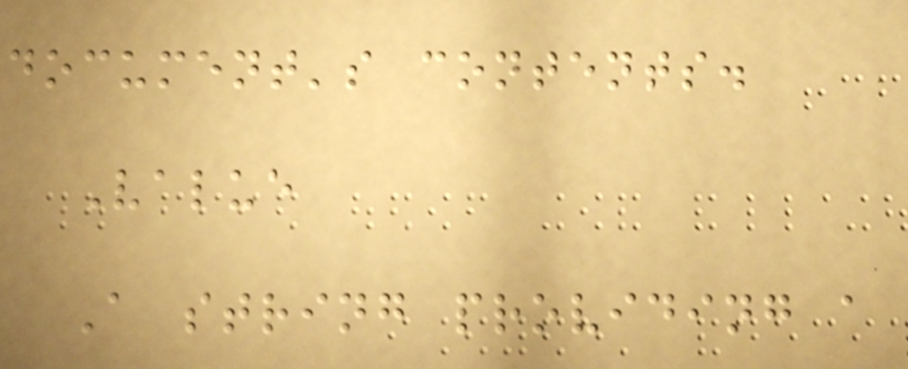document's contents.
Value
A string providing a
